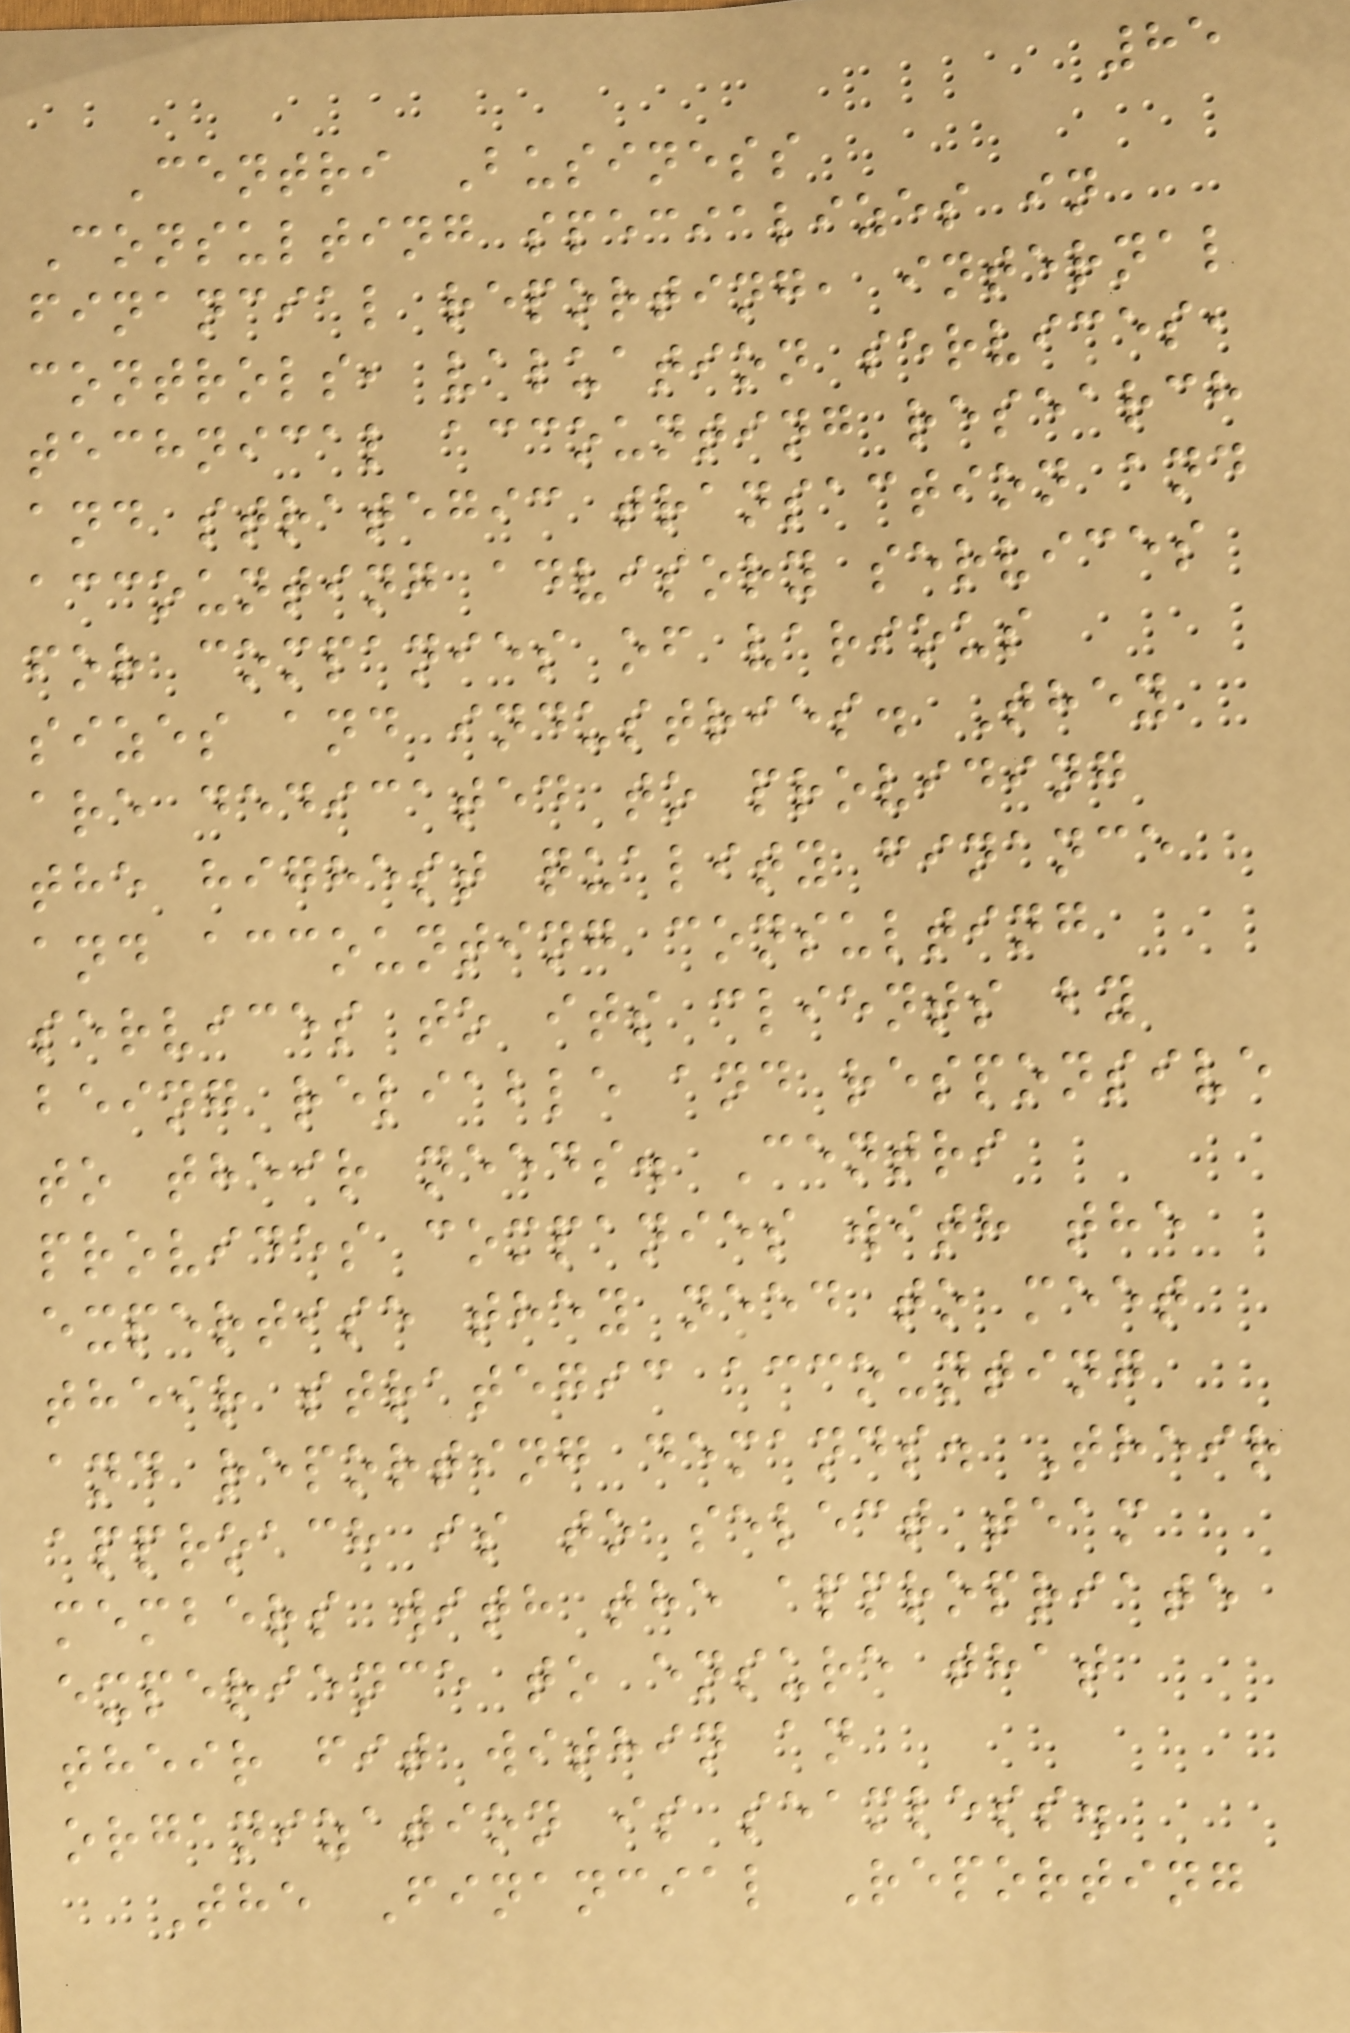85
Centri Business
Consulting specializes in
financial reporting, internal
controls, valuation services,
technical accounting research
and strategic transaction and
accounting advisory services
for companies of various
sizes and industries. They
are dedicated to providing
the highest quality finance
and accounting consulting
services to its clients by
being reliable and responsive
to their needs. Centri
provides companies with the
expertise they need to meet
their strategic accounting
and reporting demands. Their
approach is to select team
members with the appropriate
experience to ensure that
their fit within an
organization is seamless.
The Financial Reporting
